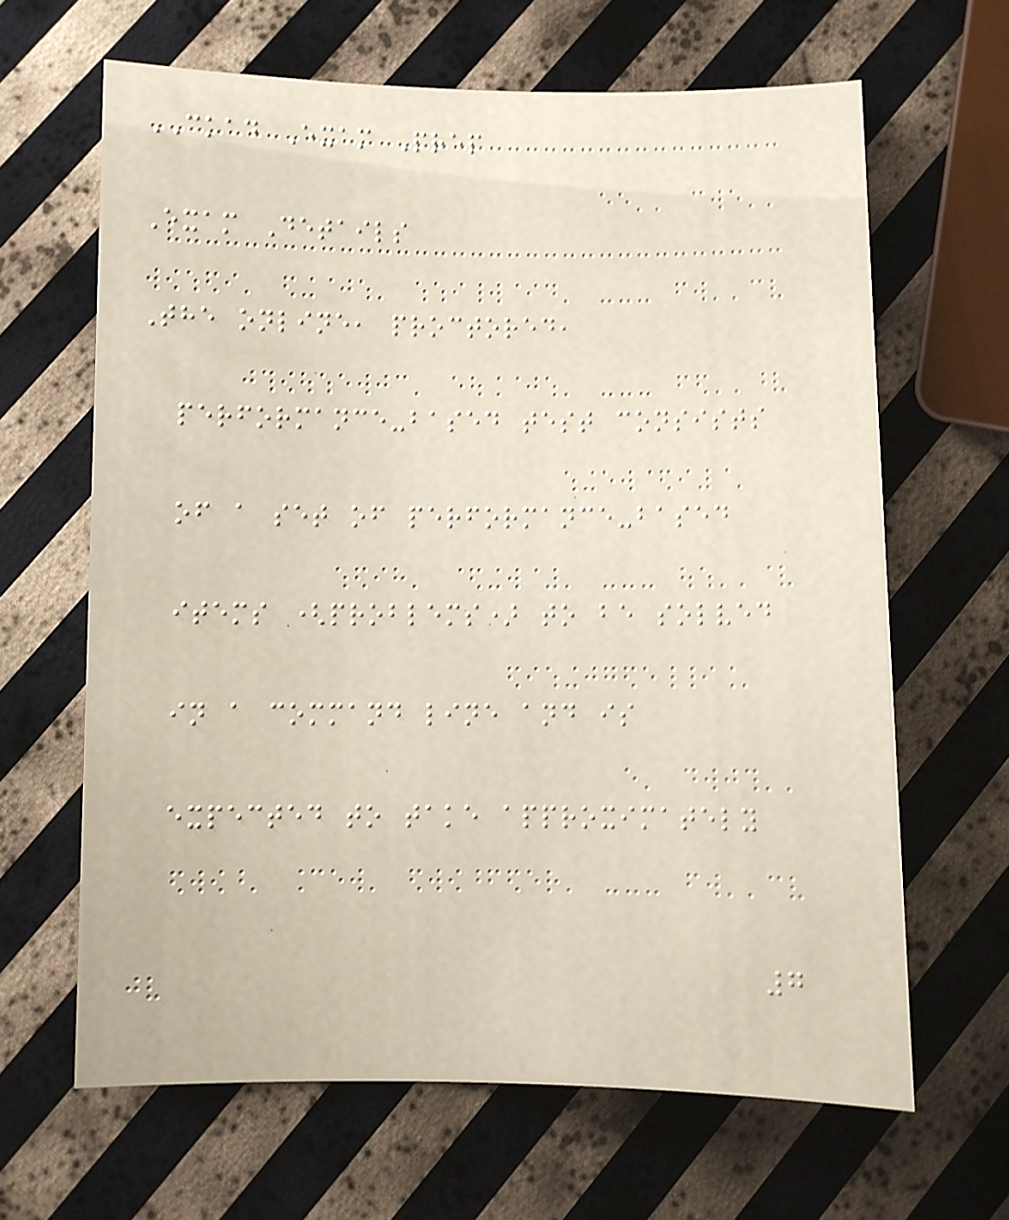CKAD Exam Prep
Exam Details
The online, proctored,
performance-based test consists
of a set of performance-based
items (problems) to be solved
in a command line and is
expected to take approximately
7
